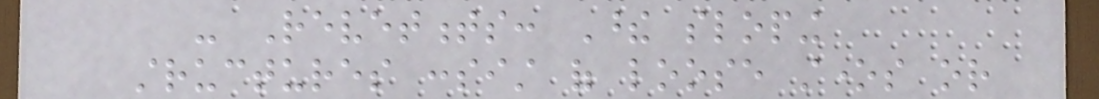- Revetments: These sloping
structures consist of loose stones or
